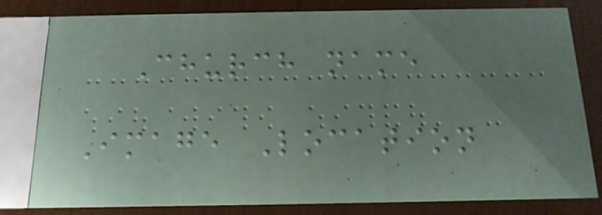Church name
Image Location
